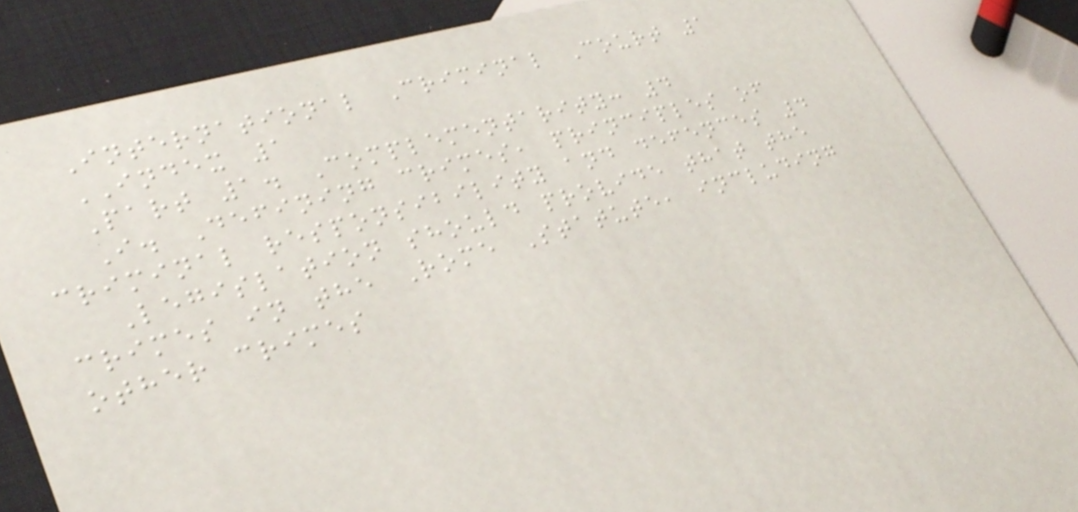International Criminal Court 1
INDEX 1
Part 1. Complementarity: 4
I. Defining crimes, principles of
criminal responsibility and defences 4
Legislation should provide that the
crimes in the Rome Statute, including
other crimes
